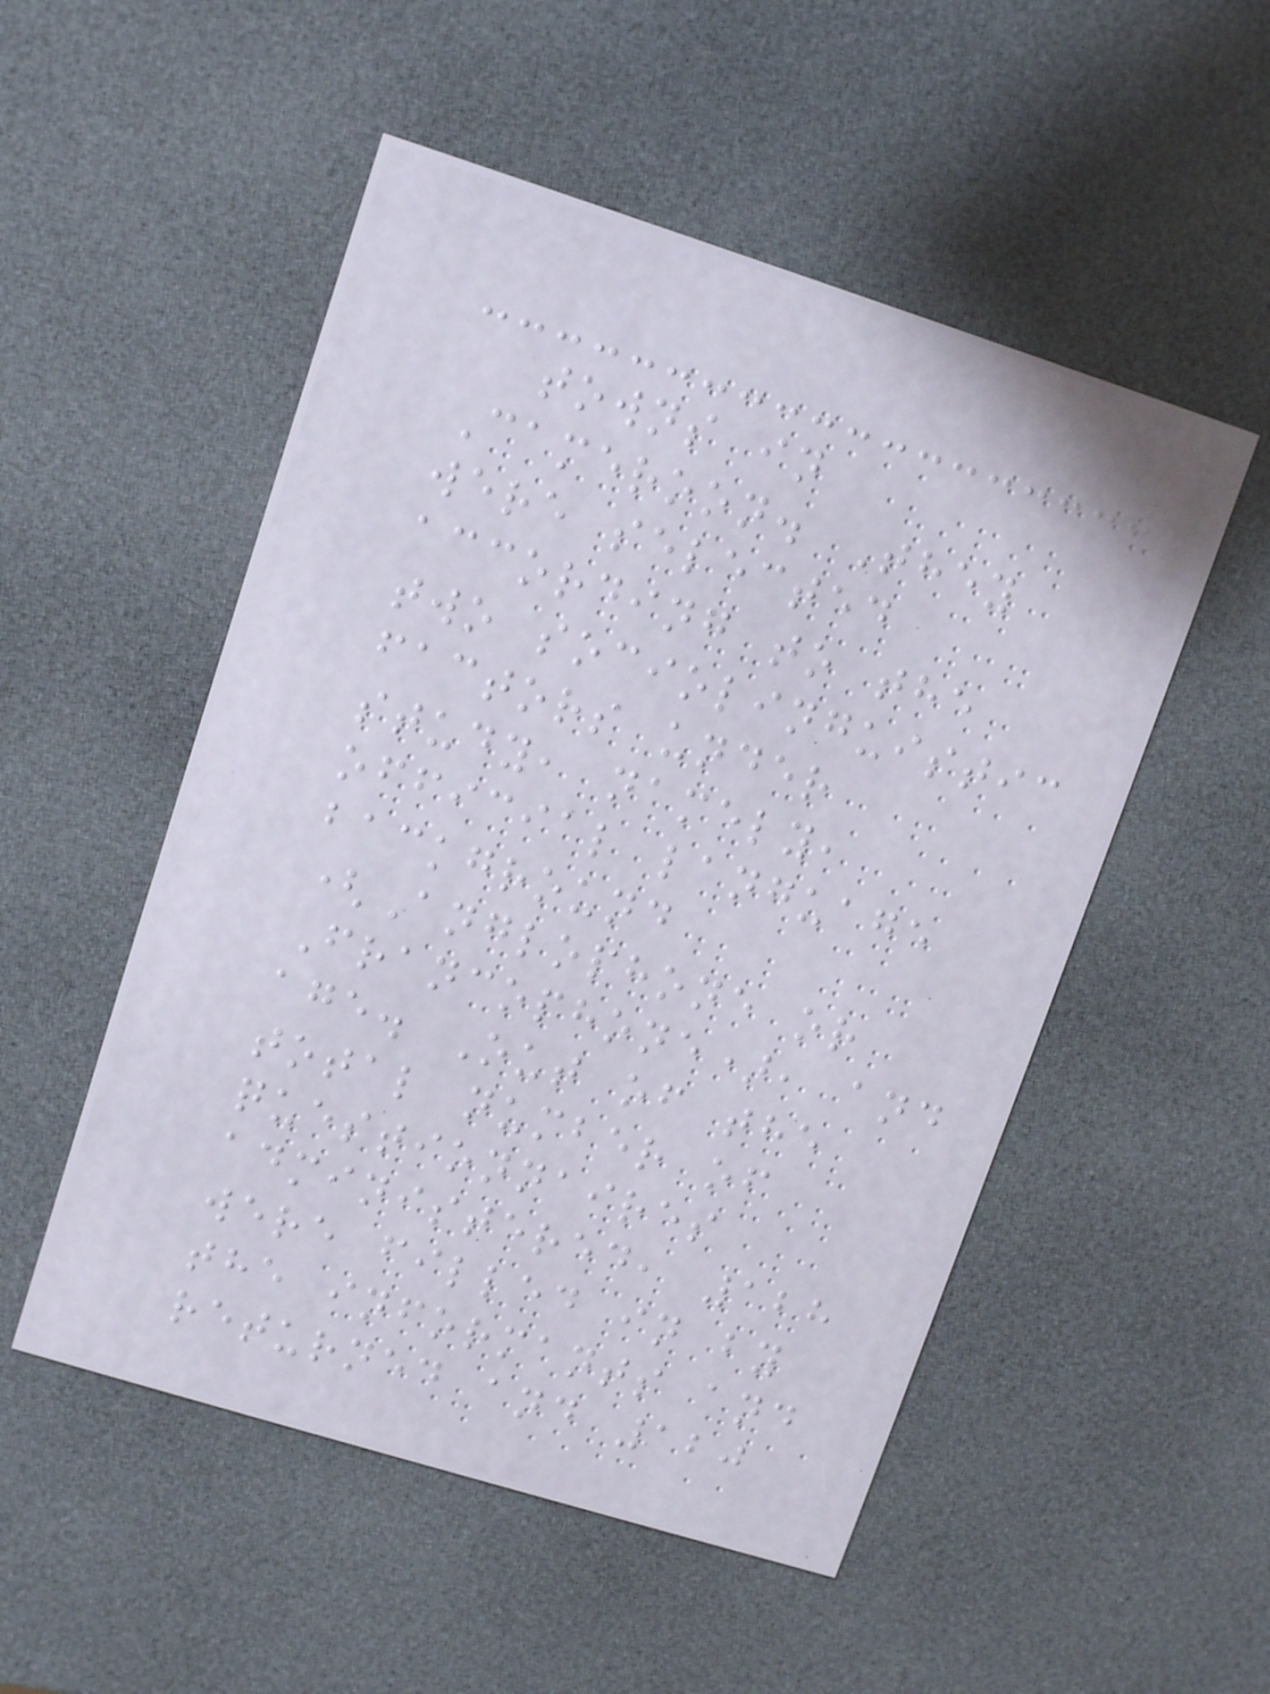towns in
Cameroon. They
were selected
according to the
two sociolinguistic
factors under
study, namely,
official language
background
(Anglophone or
Francophone), and
age. Out of the
total number of
questionnaires
administered, 128
were filled in by
the informants and
returned and 120
